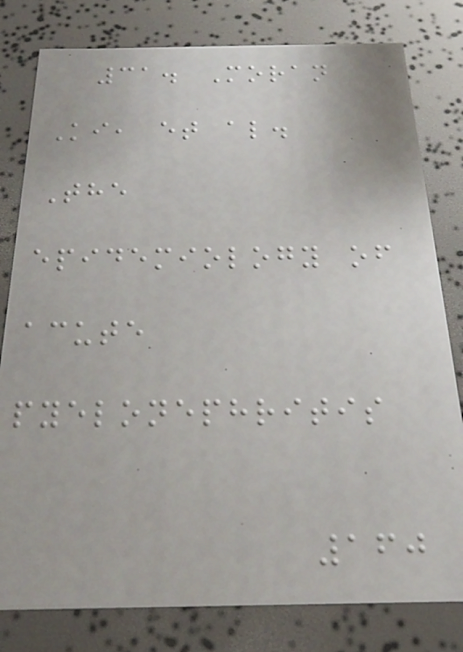31. Moran
Ki, et al.
The
epidemiology of
acute
pyelonephritis
160
